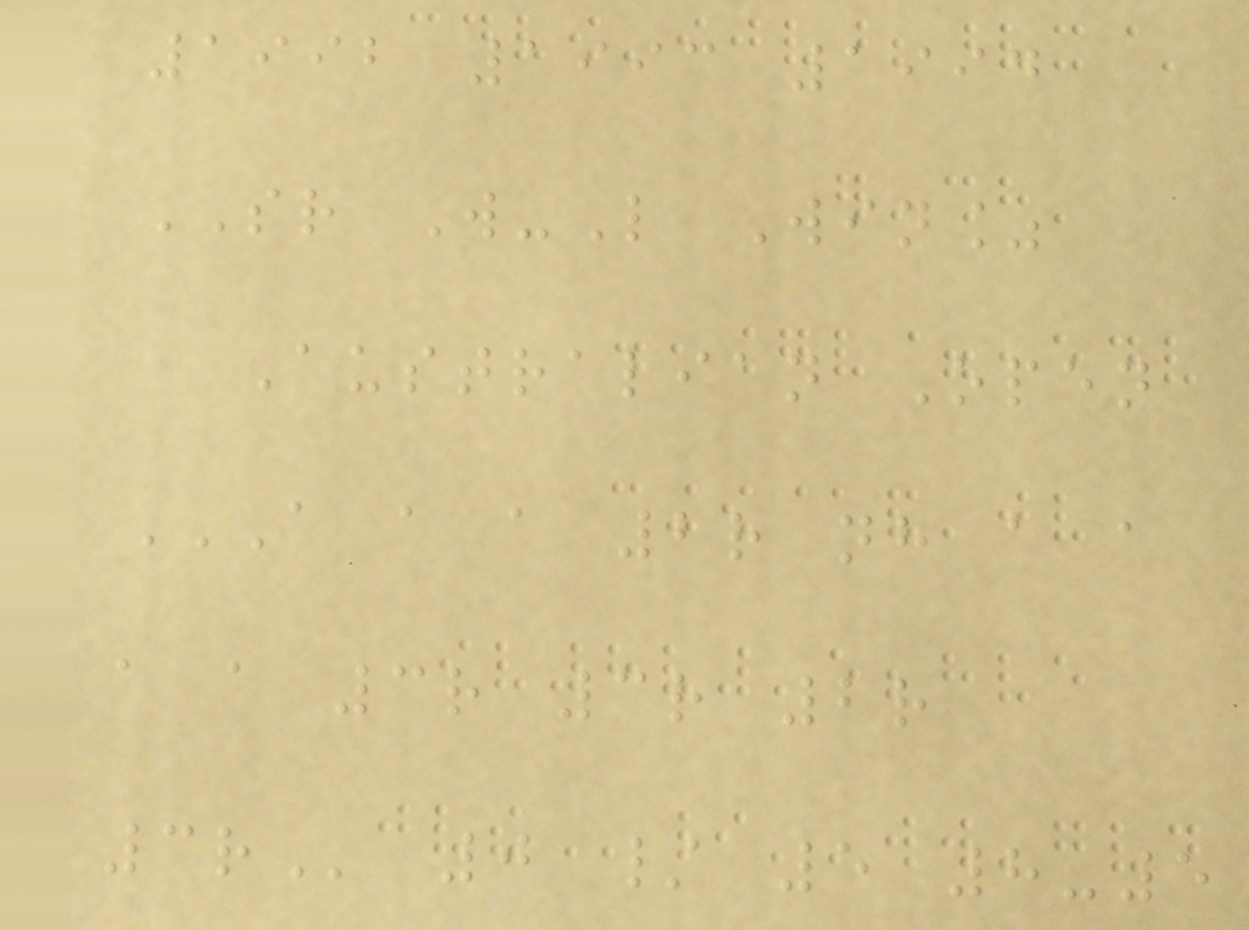1992 1993 1994
SR W-L Win%
Australian Open
A A A 2R NH A A
A A 3R 3R 2R
3R 0 / 5 8-5
